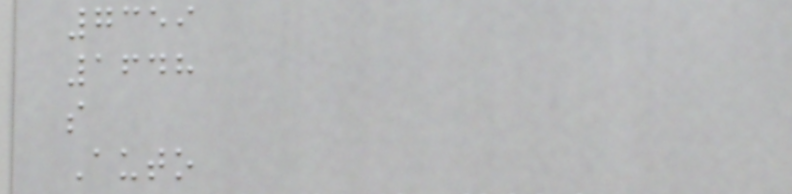7359
1648
s
Auto
